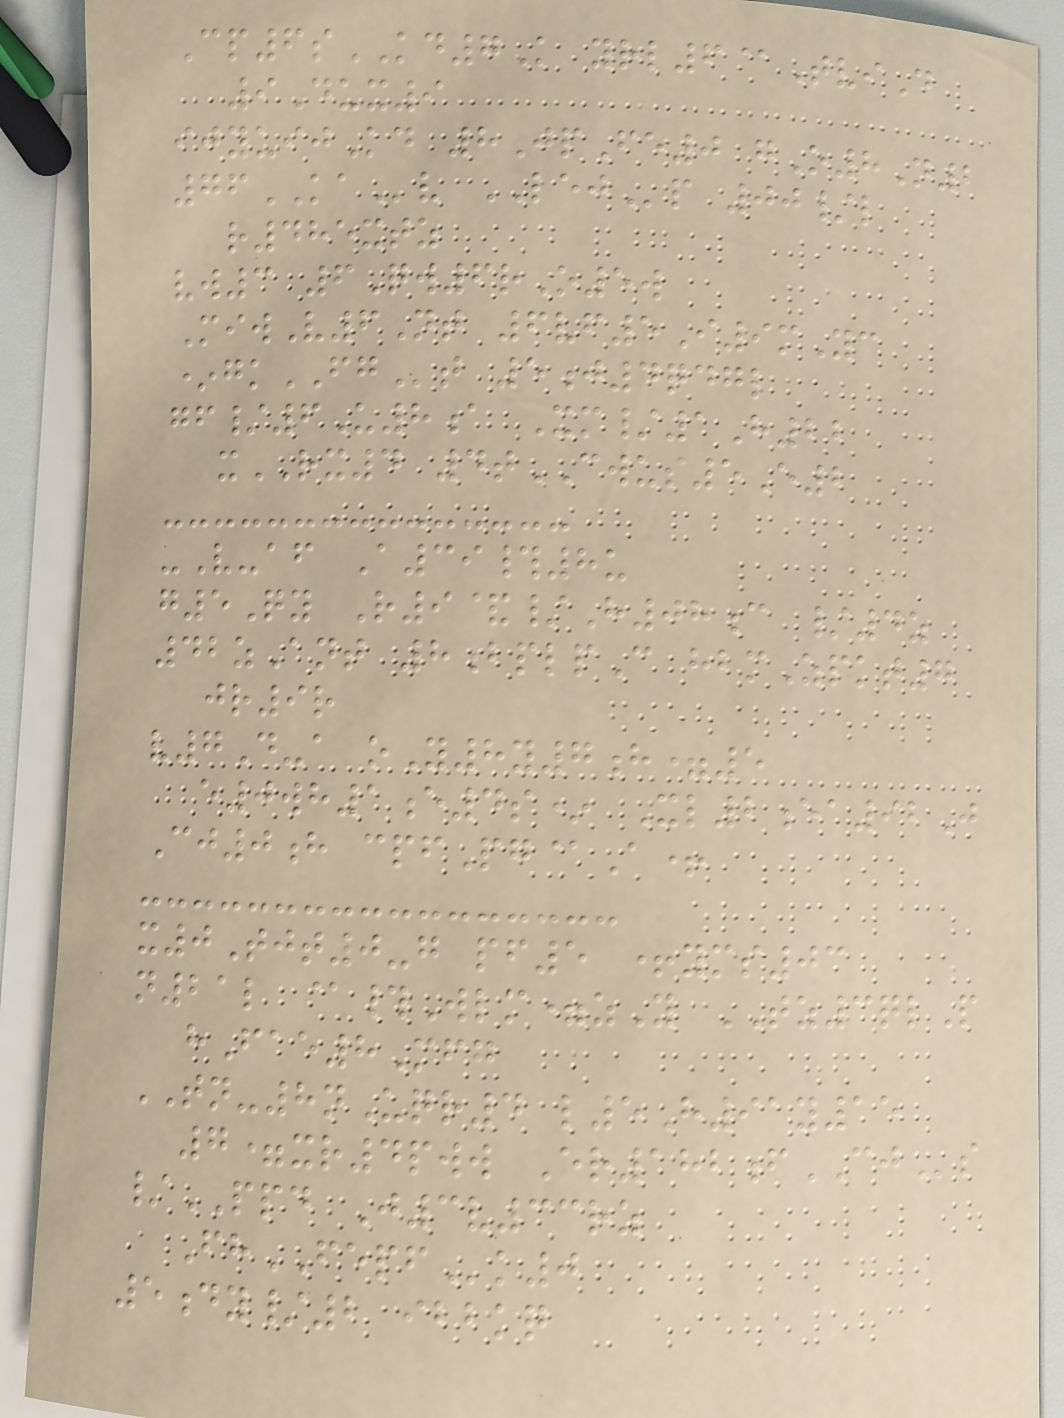Cp6sKD7K yrl6@TviD
9Dux9
ijyuijKd 8JpFe0 gO8N2
76KAv LEJp 00/l
r485xtz
vw3 6Qw6rO5w
MiwV6Nt 6vf5I9mYc
*gkFGt 5j4qdgl
gf/6U8a Xm/1H22
xRX4 4tCWUS5E2
-V-af A39#8u
g5Qy R9&/H08c /4z
42zAnt 8bplpC hbmZpkt7
jr9r
v7D-a oY8y7h=5
e0wh1e4s* Xl2ea92J
Cj0h cpfPg@A+
x0Tjt0-g pf5 +yms03
n21l @#Wlm=zY TZ3qlP
hFae8Mfg
TN-8nUqr4 l5H91y15
7=xr4pww Er182fCJs
/PPD J3v33rz
FhFEPFk0
5dy/2 ibbkq
